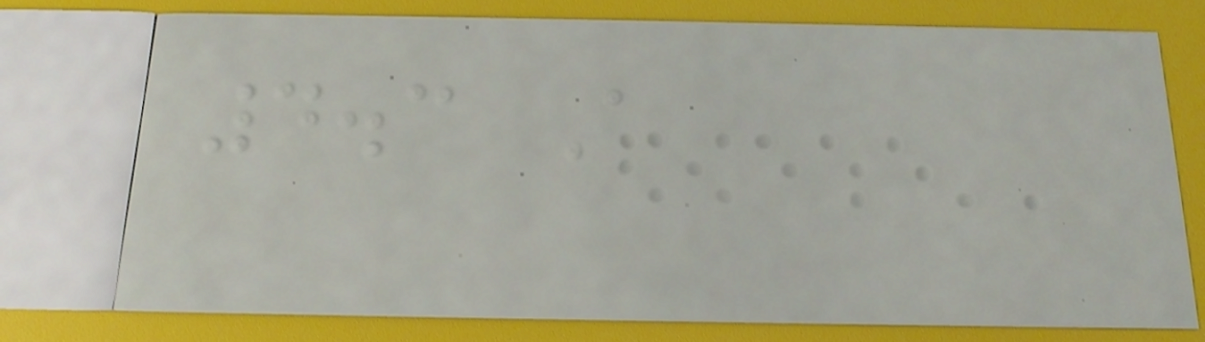4.3 A
